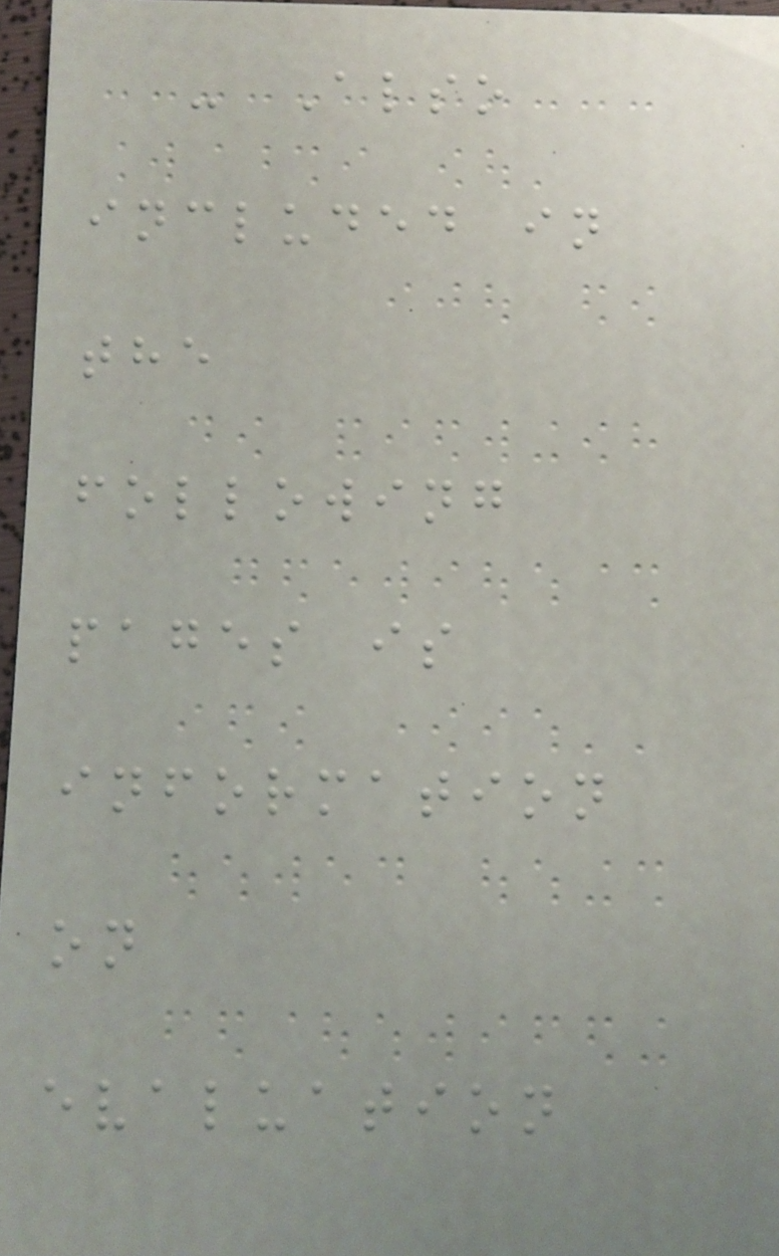- Also
included in
the
following
pages is
information
on
evaluation
